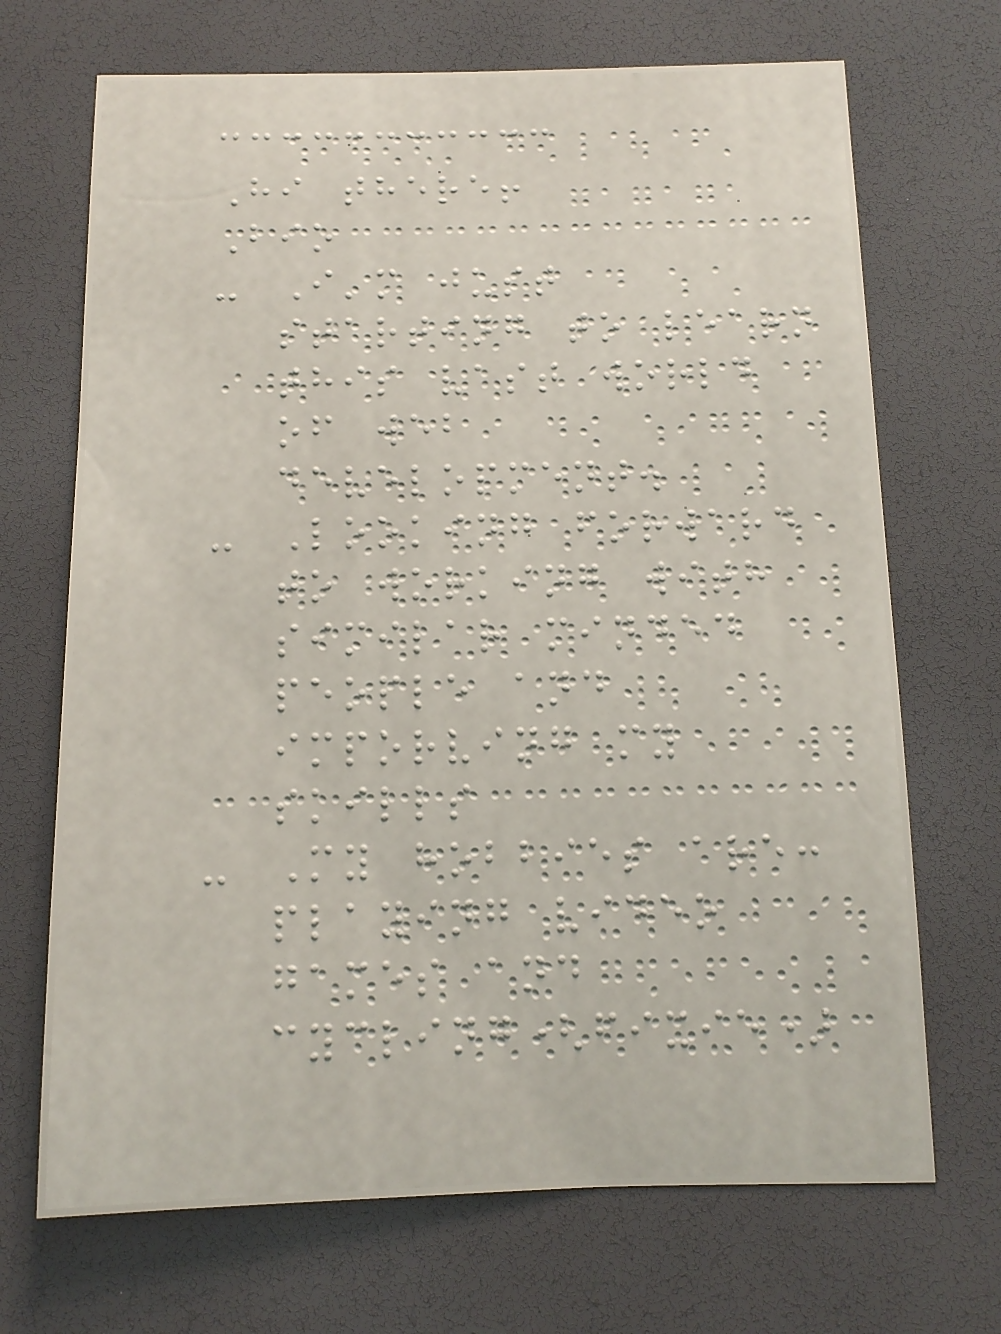Hi there!
Bio
- I'm just
starting to learn
this vast world
of web
development.
- Looking forward
to working with
similar minded
people and
imporving my
skills
- My hobbies are:
playing video
games and
cycling(fixie)
